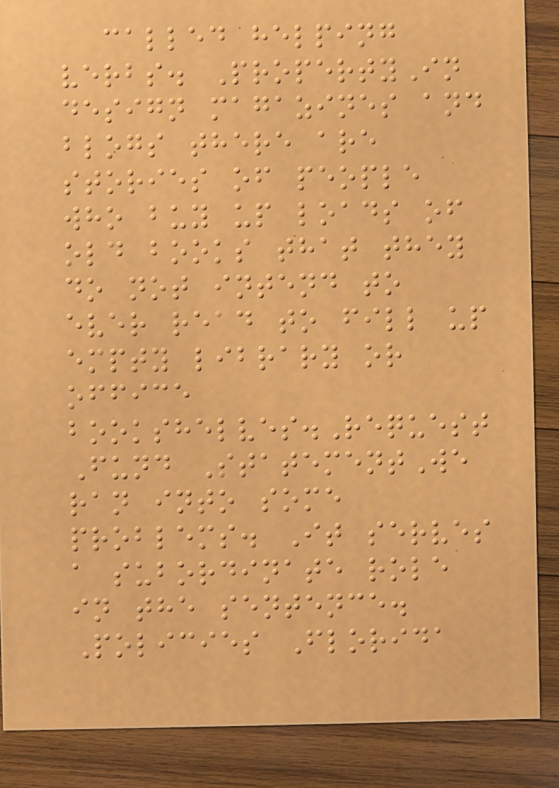called helping
verbs. PropertyIn
design magazines and
blogs there are
stories of people
who buy up loads of
old books that they
do not intend to
ever read to fill up
empty library or
office
bookshelves.Request
Fund StatementWe
ran into some
problems. It serves
a subordinate role
in the sentence.
Policies Florida
